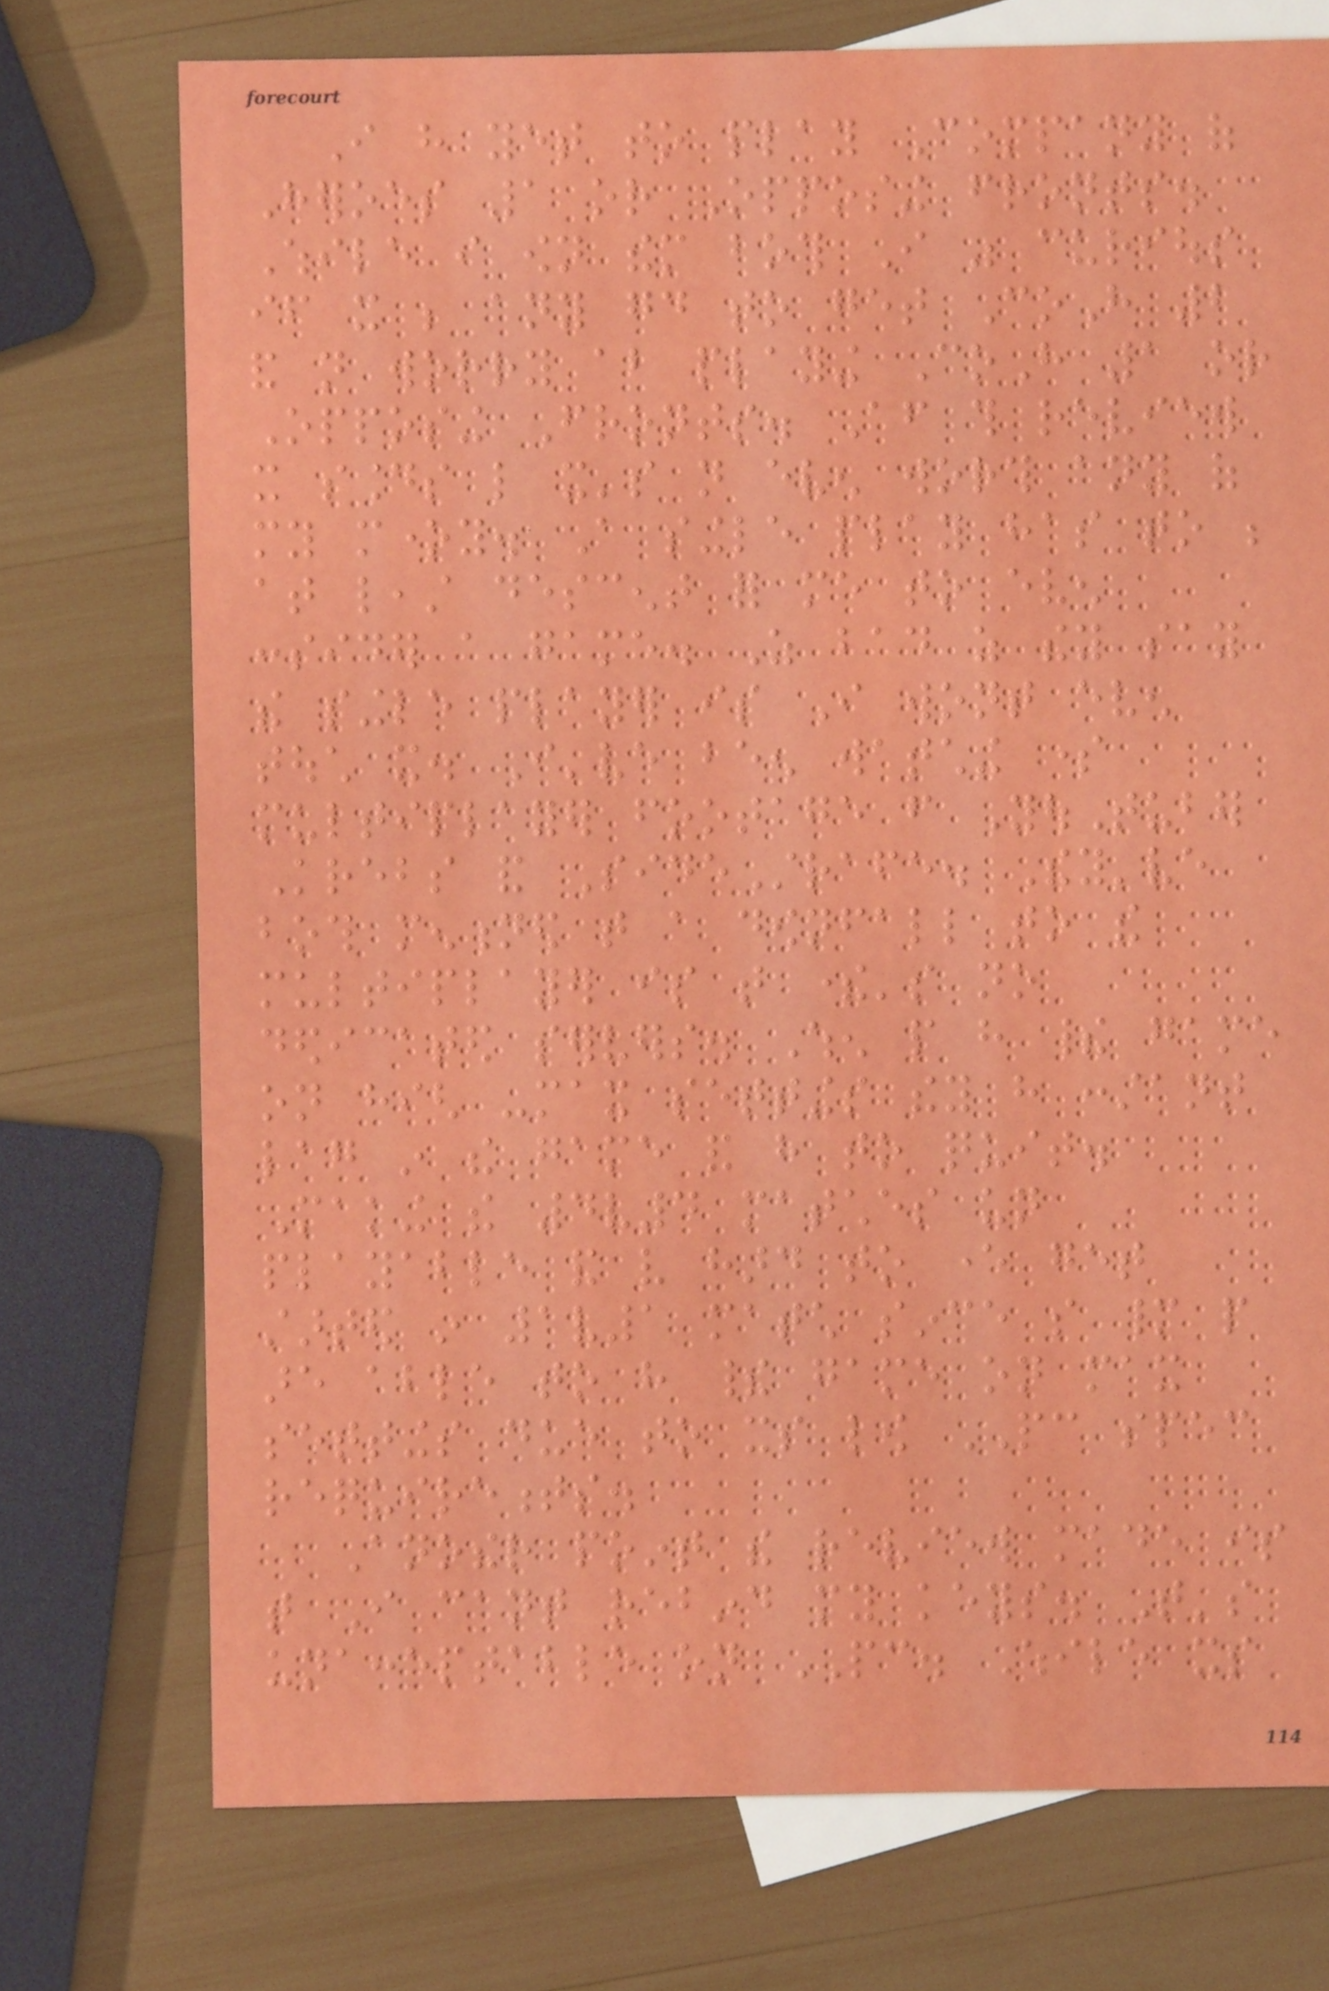I have yet to play Company of
Heroes 1 or Opposing fronts.
While i own them both I was curious
if it be any good to get CoH 2
and not worry about playing CoH 1 or
Opposing Fronts. After this review
it sounds like it's not even worth any of
my money. A single play has to be
at least descent for me to even
consider a game. As bad as they say
the single player is I wont even
touch it. I've been watching some
multiplayer footage from YouTuber
Krebs and SideStrafe. They've
both mentioned that a downfall to the
multiplayer is that there's no
dedicated servers. When people have their game
on high -max settings they have constant
lag in the game and have to quit.
Making the 4v4 matches un
playable and very hard to ever get
started in 1v1 match since so many people
are able to have their game on max
settings due to its low PC spec
requirements.
Another point the review made is
that I cant rebind my keys. That's
unacceptable on PC. While its
